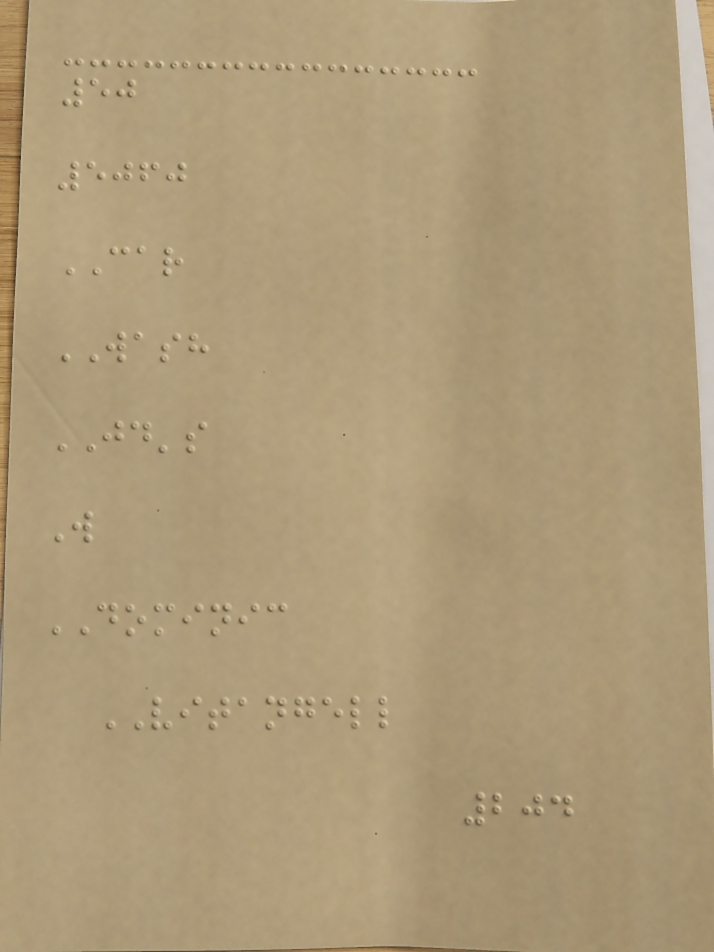50
5060
CAR
WASH
JD's
W
DOMINIC
VITANGELL
204
